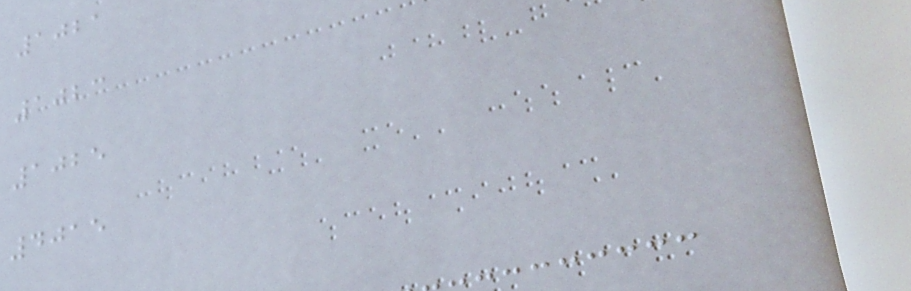1021
1023
1025
4015
